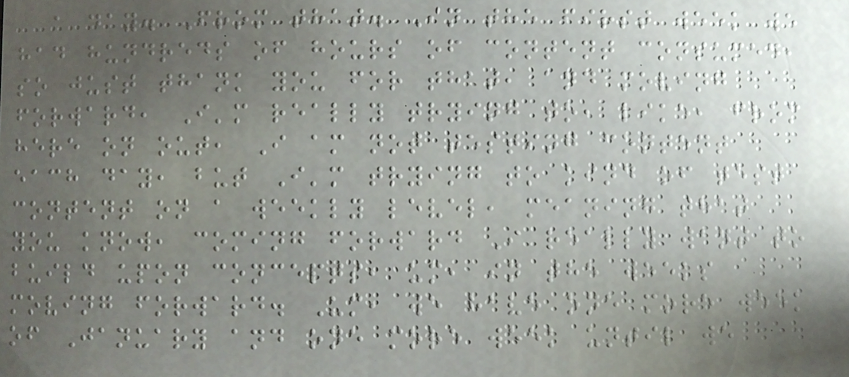a day. From that. In the first week we
had hundreds of hours of content consumed,
so just thank you for that, and moving
forward, I'm really trying to, like, from
here on out, I am not testing content
each day, but I'm trying to kind of test
content on a weekly level, meaning that
you know, coming forward I really want to
build upon concepts, um, in the weeks
moving forward. Um, we have one more week
of January and one more week until we
